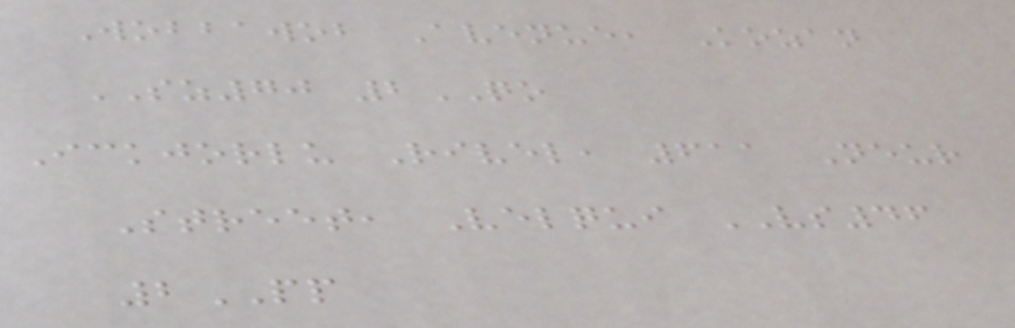Wobbawob Avenue, Kozan
SZ70 2QO
Ickjorlu Rivel, 611 Neur
Street, Velqui VS46
2PP
